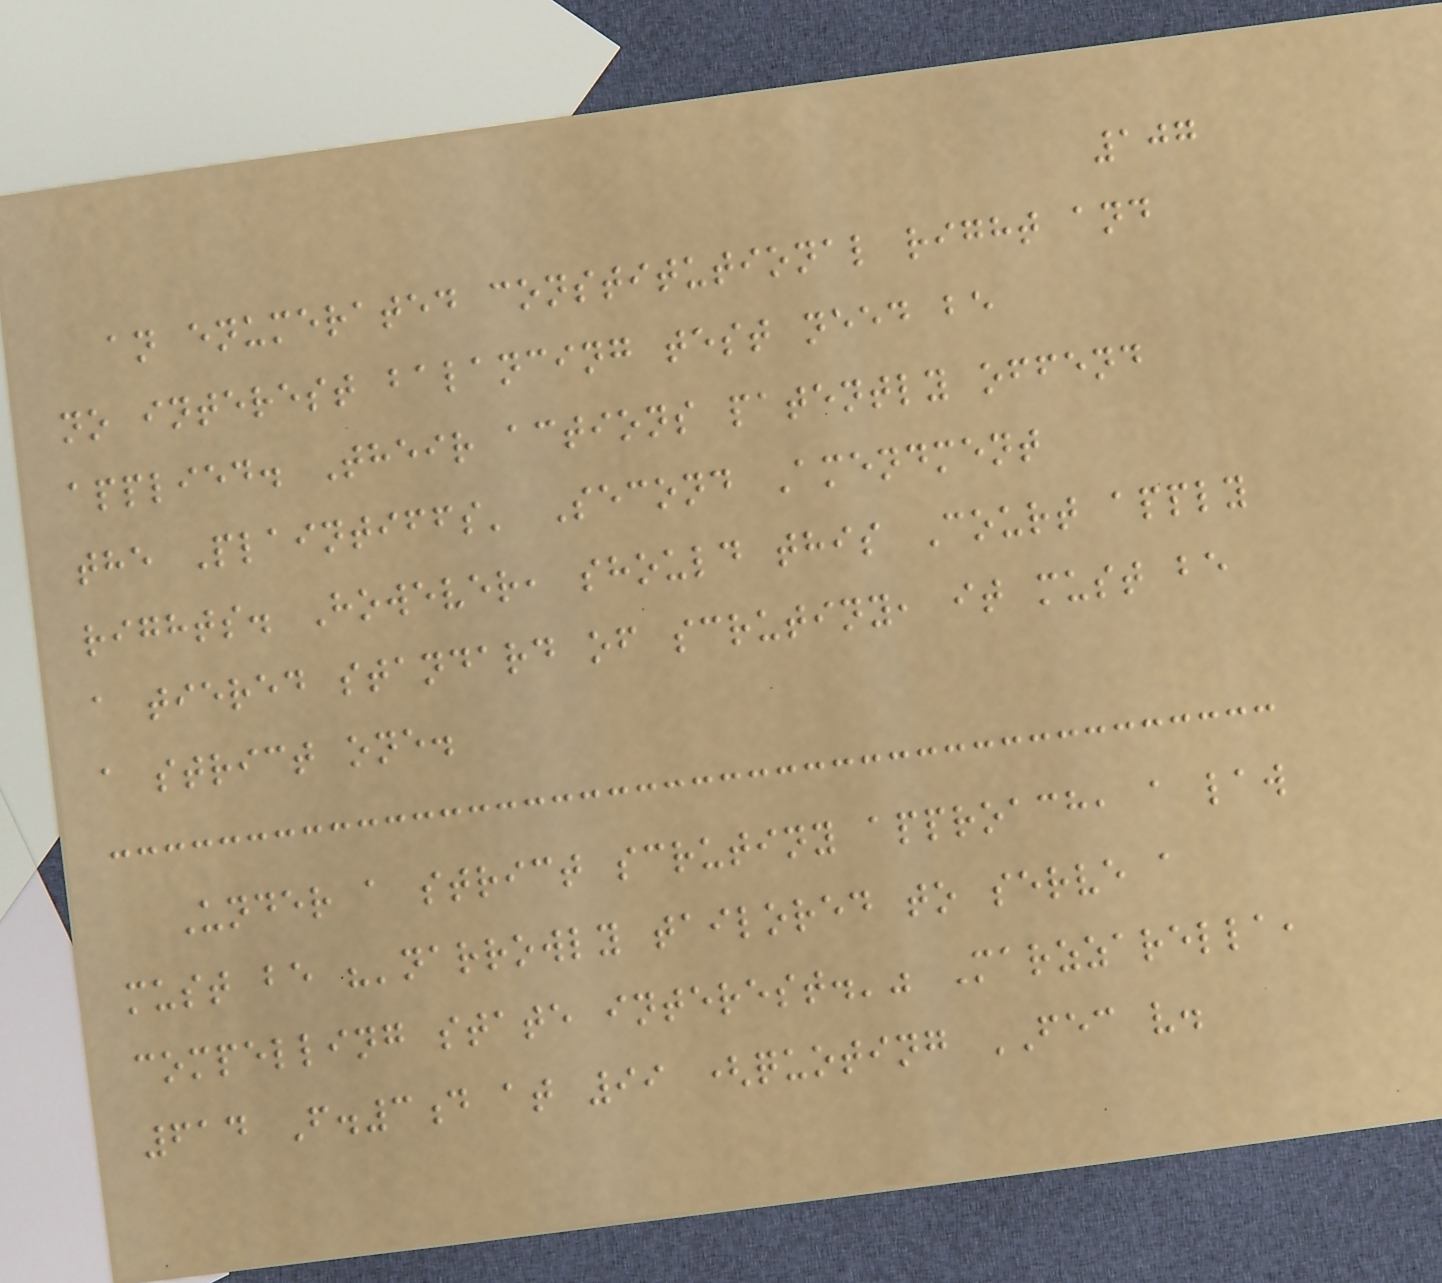107
an enumerated constitutional right and
no interest balancing test need be
applied. Their actions patently offend
the Plaintiffs' Second Amendment
rights. However, should this Court apply
a tiered standard of scrutiny, it must be
a strict one.
Under a strict scrutiny approach, a law
must be "'narrowly tailored to serve a
compelling state interest.'" Marzzarella,
614 F.3d at 99 (quoting FEC v.
